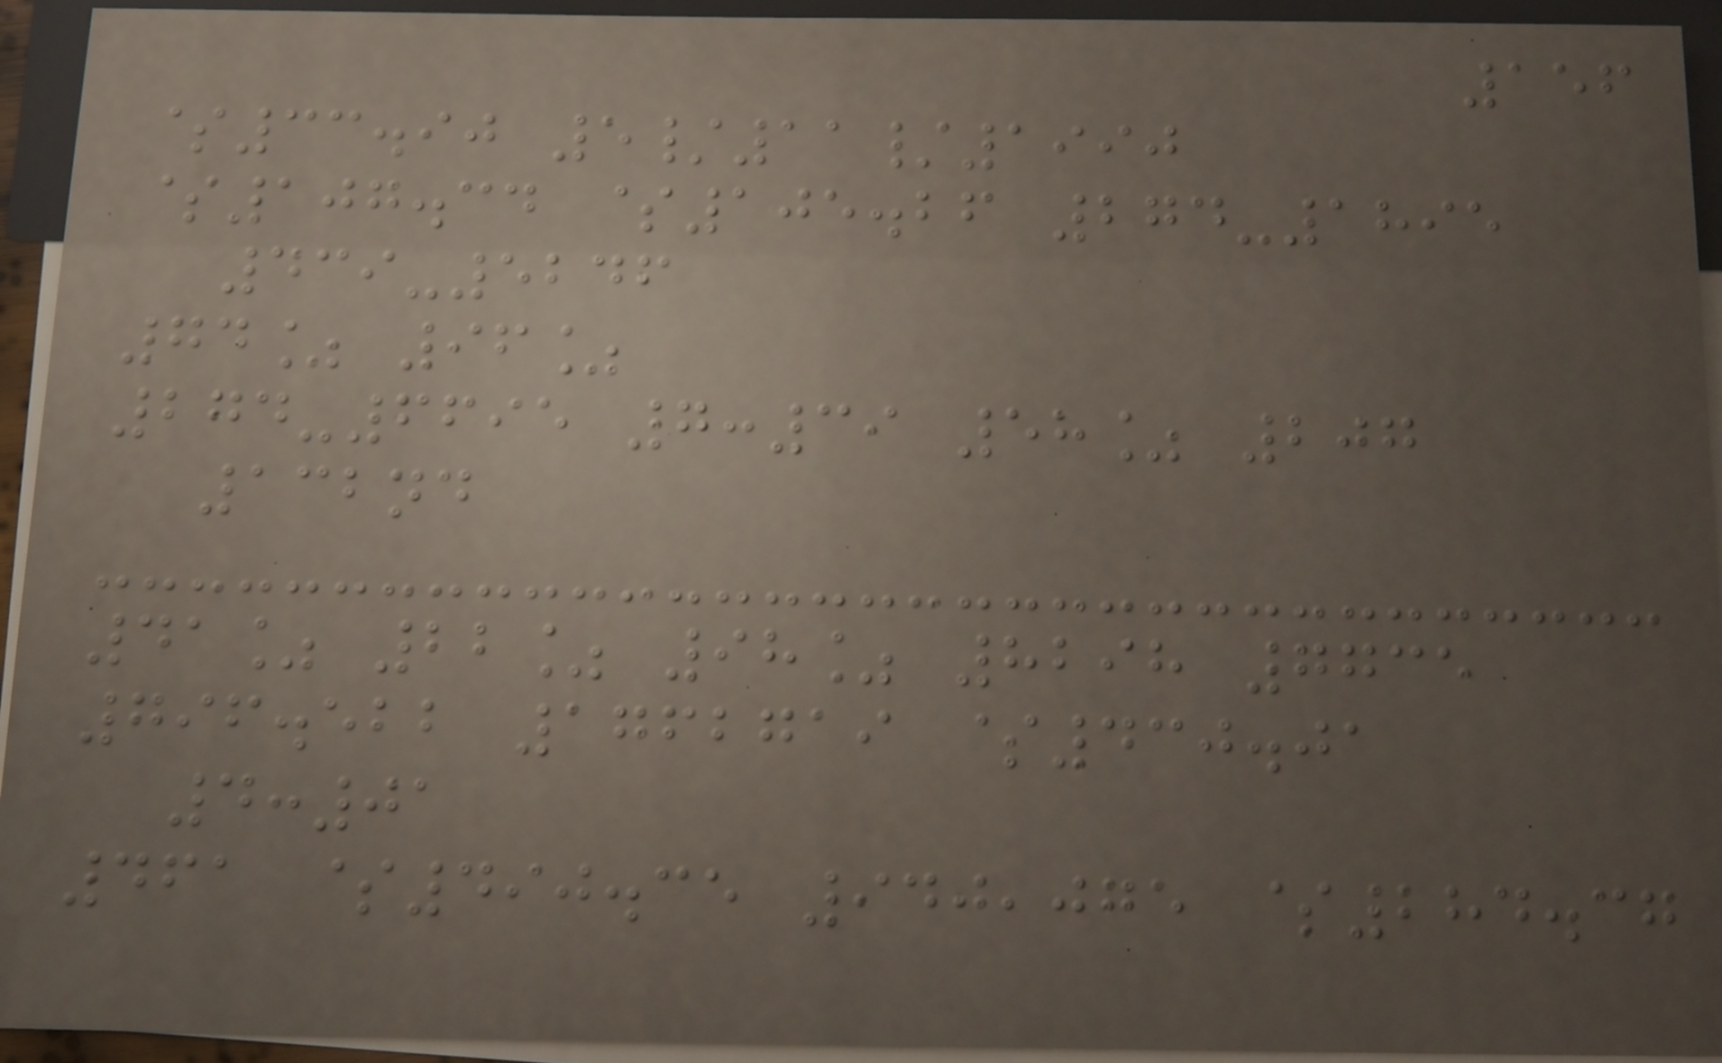156
$33.90 5/11/1990
$107.34 $105.26 274-1895
439-5246
74% 96%
274-6695 7:39 58% 207
132nd
41% 22% 98% 8298 7735
796.522 1762719 $430.01
4:01
461 $490.35 940,075 $284.37
